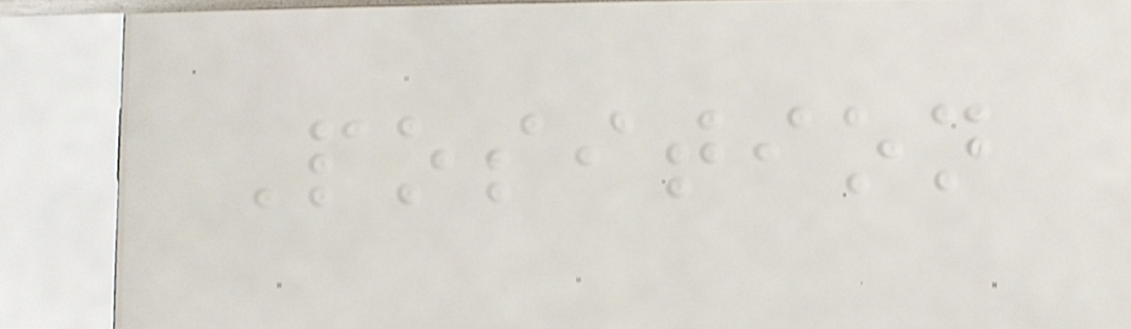Position
